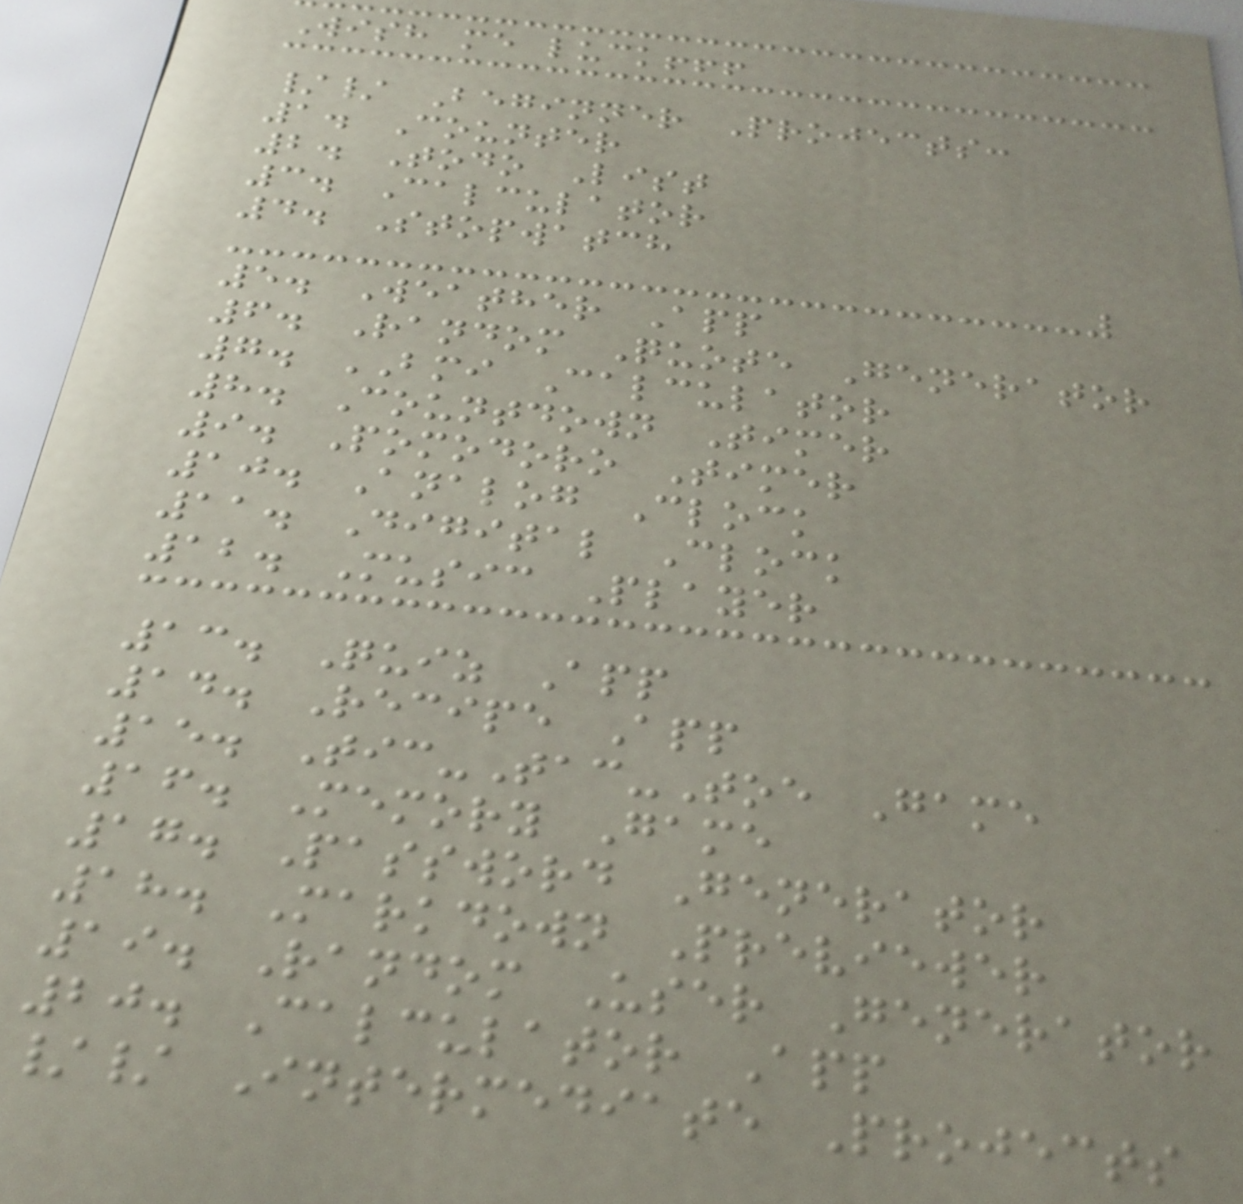Wish me luck!!!
// Beginner Projects:
1. Counter
2. Todo List
3. Calculator
4. Stopwatch
5. Weather App
6. Random Quote Generator
7. BMI Calculator
8. Countdown Timer
9. Pomodoro Timer
10. Analog Clock
11. Digital Clock
12. Music Player
13. Quiz App
14. Recipe App
15. Tic-Tac-Toe Game
16. Memory Game
17. Password Generator
18. Markdown Previewer
19. Random User Generator
20. Calculator App
// Intermediate Projects
